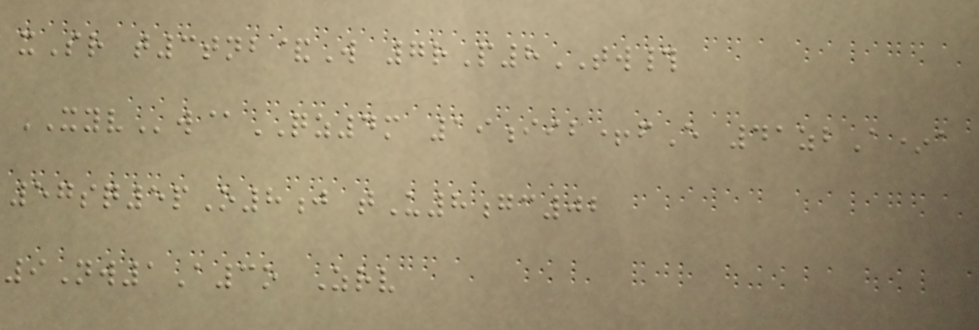xSr t3tnb&W 7rP8TW#
XYVw@QZ4m 19iib+fE 41zbA*a
57sq5pO8j tU8gc02
9Nw1A3o Zrv
